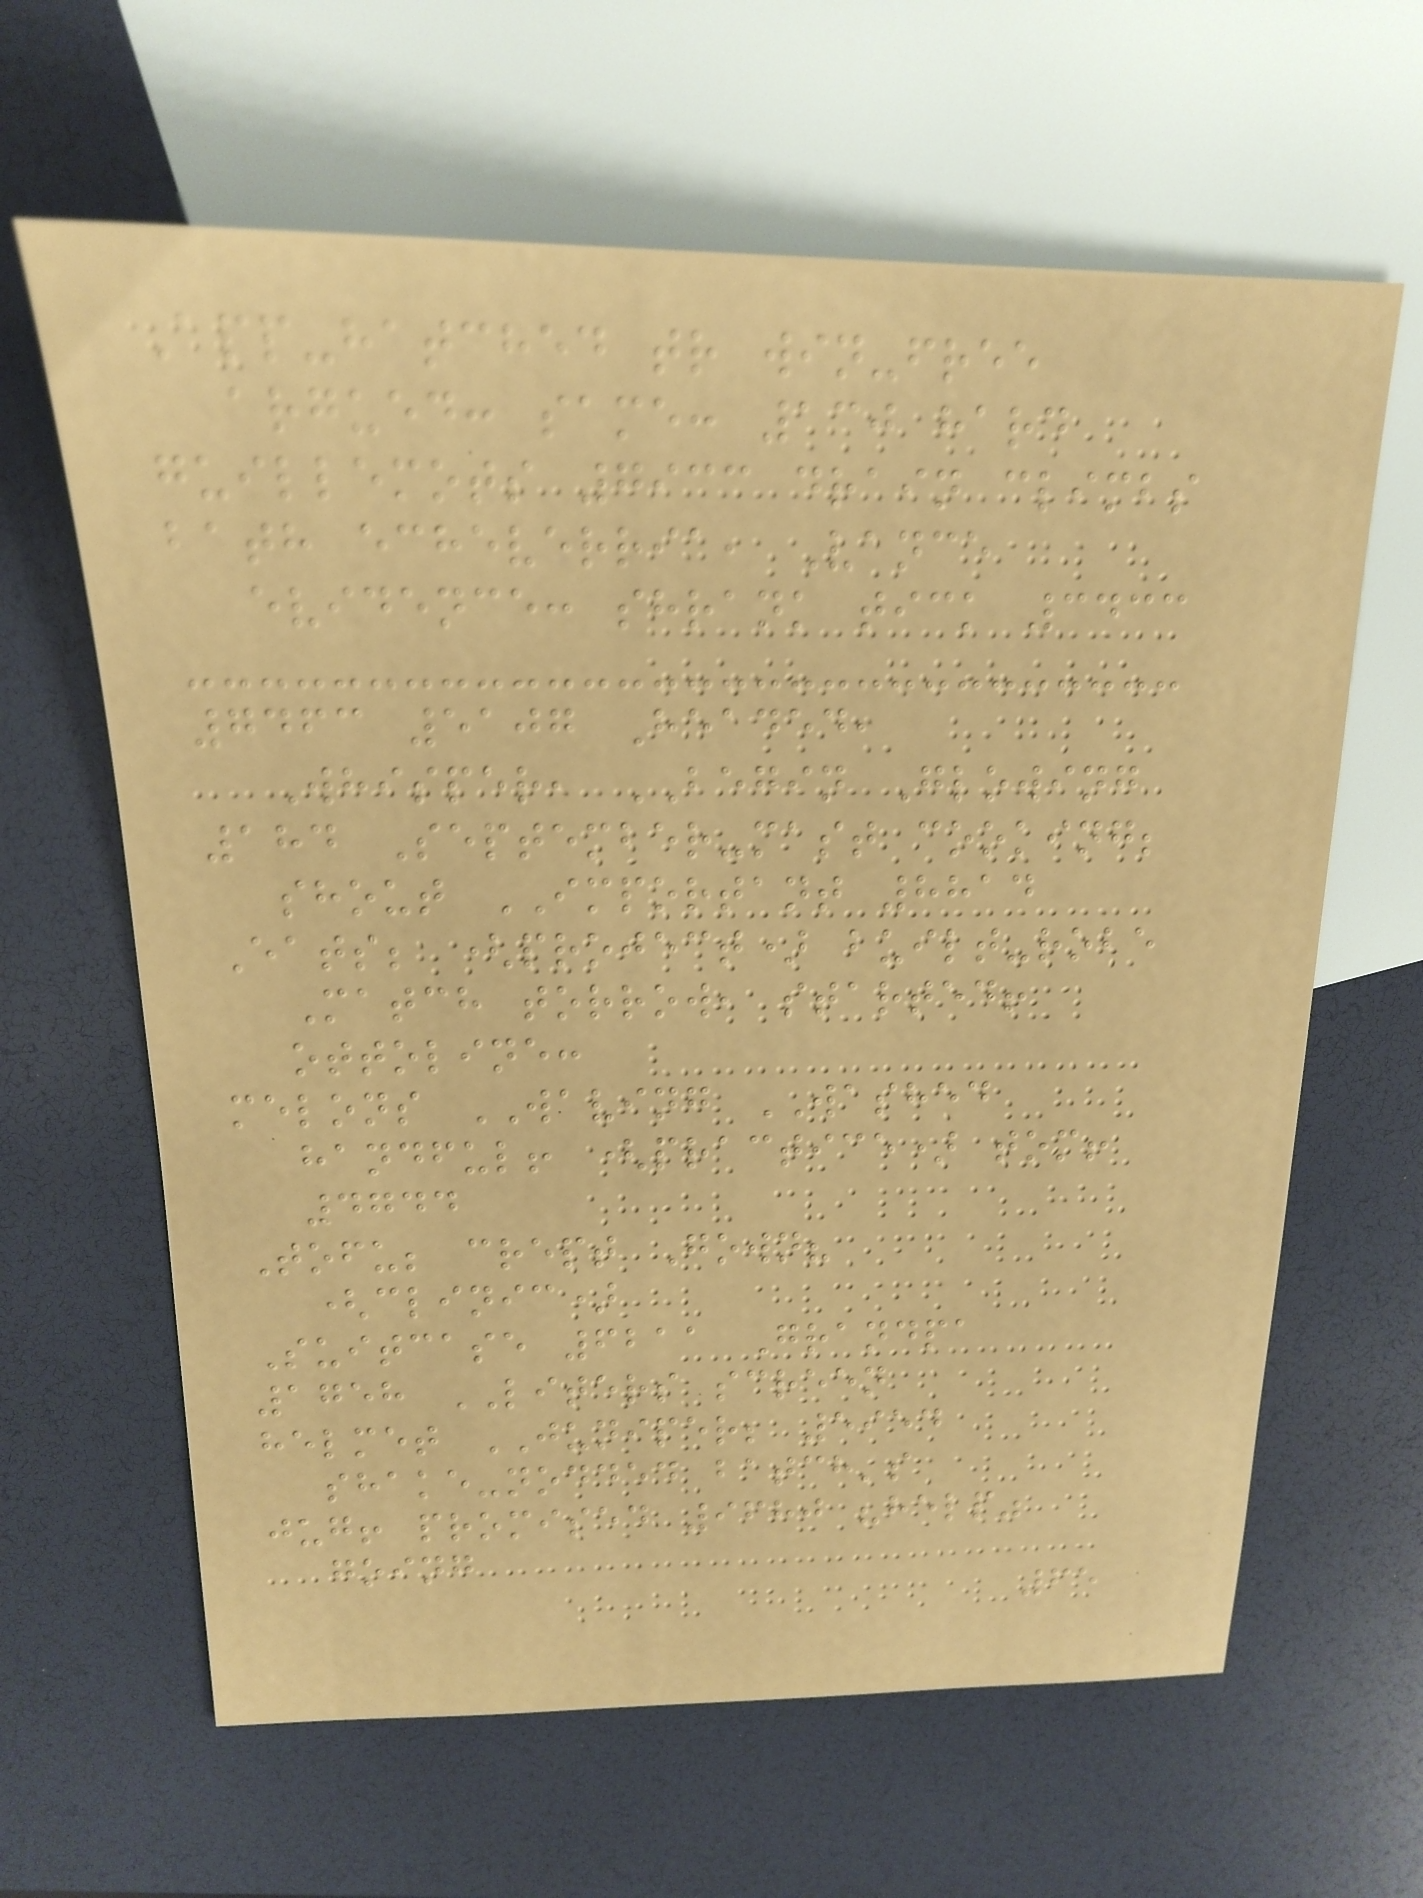App-hatched tr win-free
argued: same: 130 hard
guillemots 7933 drain climbs
bath echeverria, Vance
evidence: shrank tick 3433
7463 5107 Headed,
Whisper, BEGIN Glowing
184 September-mast cooking;
shout IMPORTANT 8814
Eats; (project) built-robe
Match torrow, started!
ottoline:
melons WAVING WASHED
handful! (practice) tom!
4744
Tofu; crept Gown?
(clinic)
Suitcase 6211 Grandpa
1758 LITERS screen
helmet JUNIPER; 5954
shake-nodded batch's
jug! promised 9680 "help"
going
65
